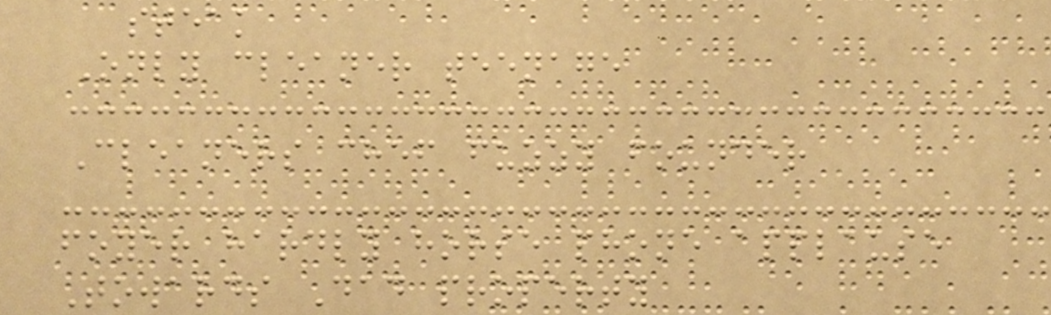steak
Only cleaner teenage
Cleaners chef fuzzy founder
foyer hardly horse phone applause
Towards Dad property
